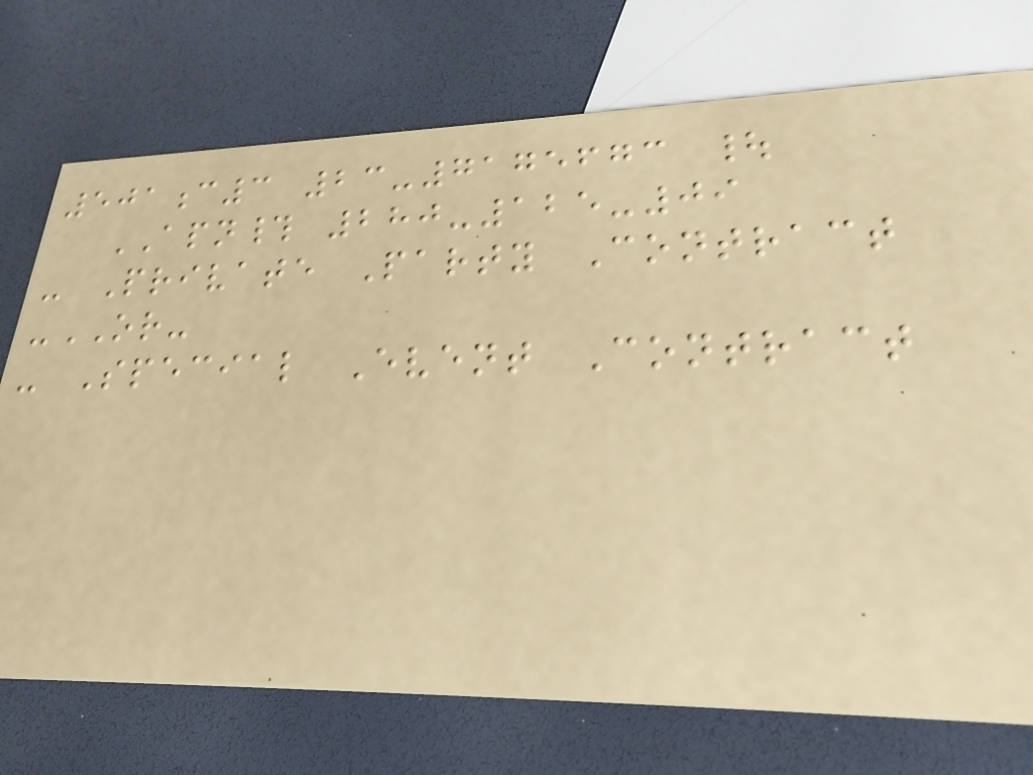501c3 23-7175673 |
APN# 280-125-09
- Private Party Contract
-OR-
- Special Event Contract
